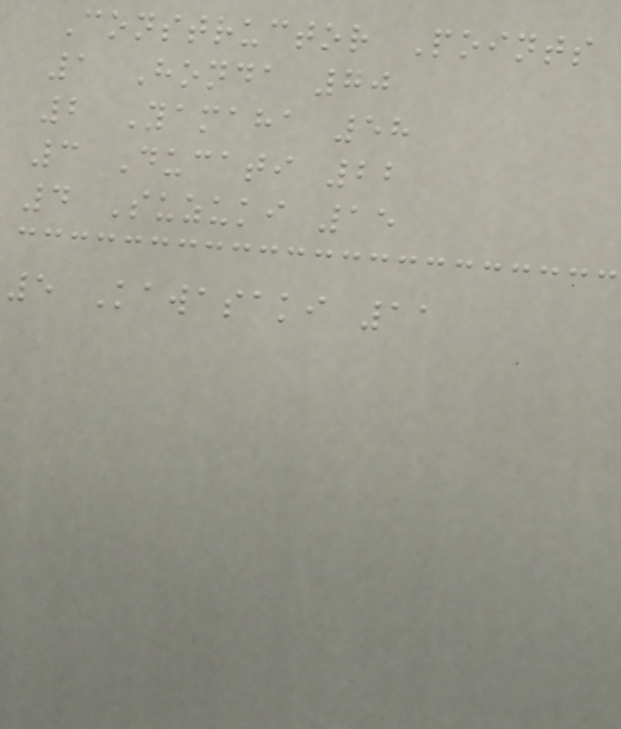Constructor Points
1 Honda 70
2 Yamaha 58
3 Ducati 22
4 Suzuki 15
5 Kawasaki 11
